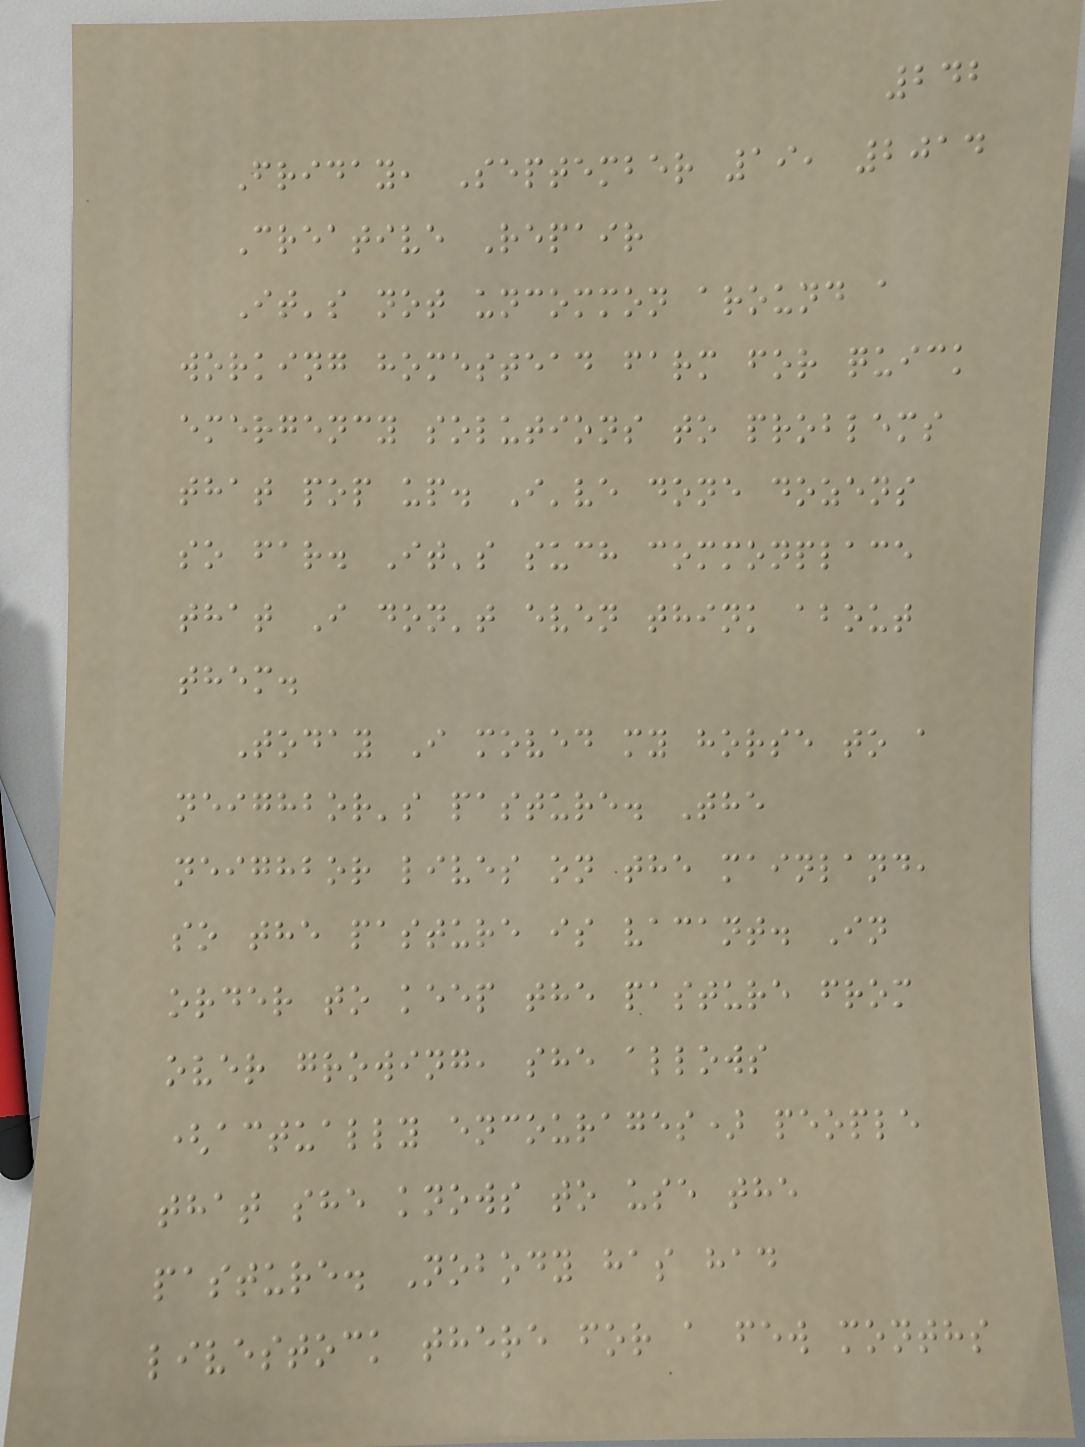242
Friday, September 19, 2014
Creative Repair
It's not uncommon around a
working homestead farm for quick
emergency solutions to problems
that pop up. I've done dozens
so far. It's such commonplace
that I don't even think about
them.
Today I moved my horse to a
neighbor's pasture. The
neighbor lives on the mainland,
so the pasture is vacant. In
order to keep the pasture from
over growing, she allows
(actually encourages) people
that she knows to use the
pasture. Nobody has had
livestock there for a few months
